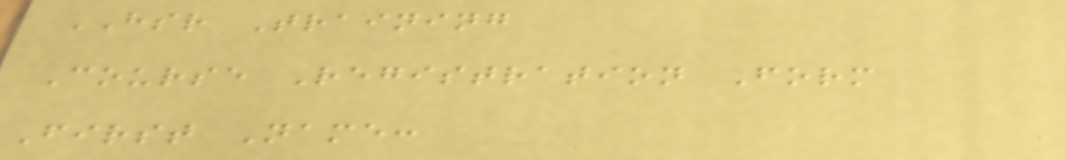HSR Training
Course Registration Form
First Name:
